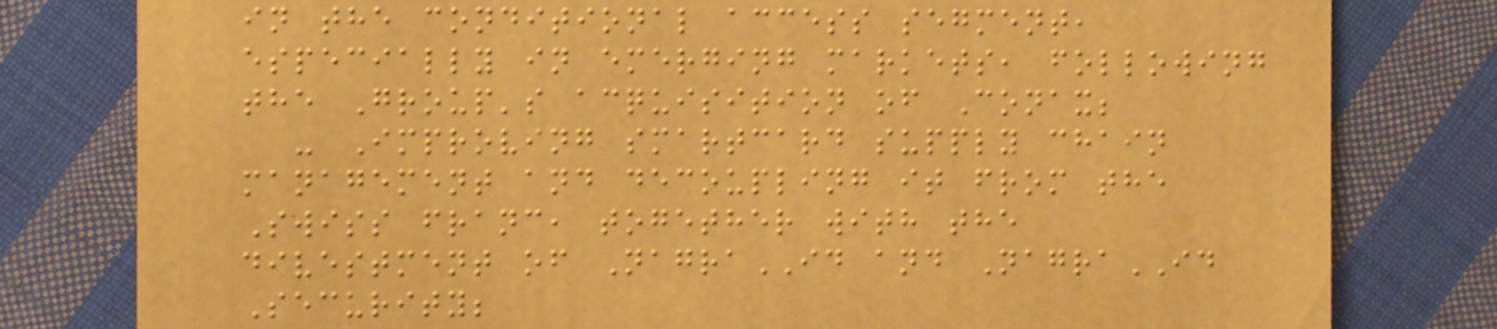in the conditional access segment,
especially in emerging markets, following
the Group's acquisition of Conax;
- Improving smartcard supply chain
management and decoupling it from the
Swiss franc, together with the
divestment of NagraID and NagraID
Security;
